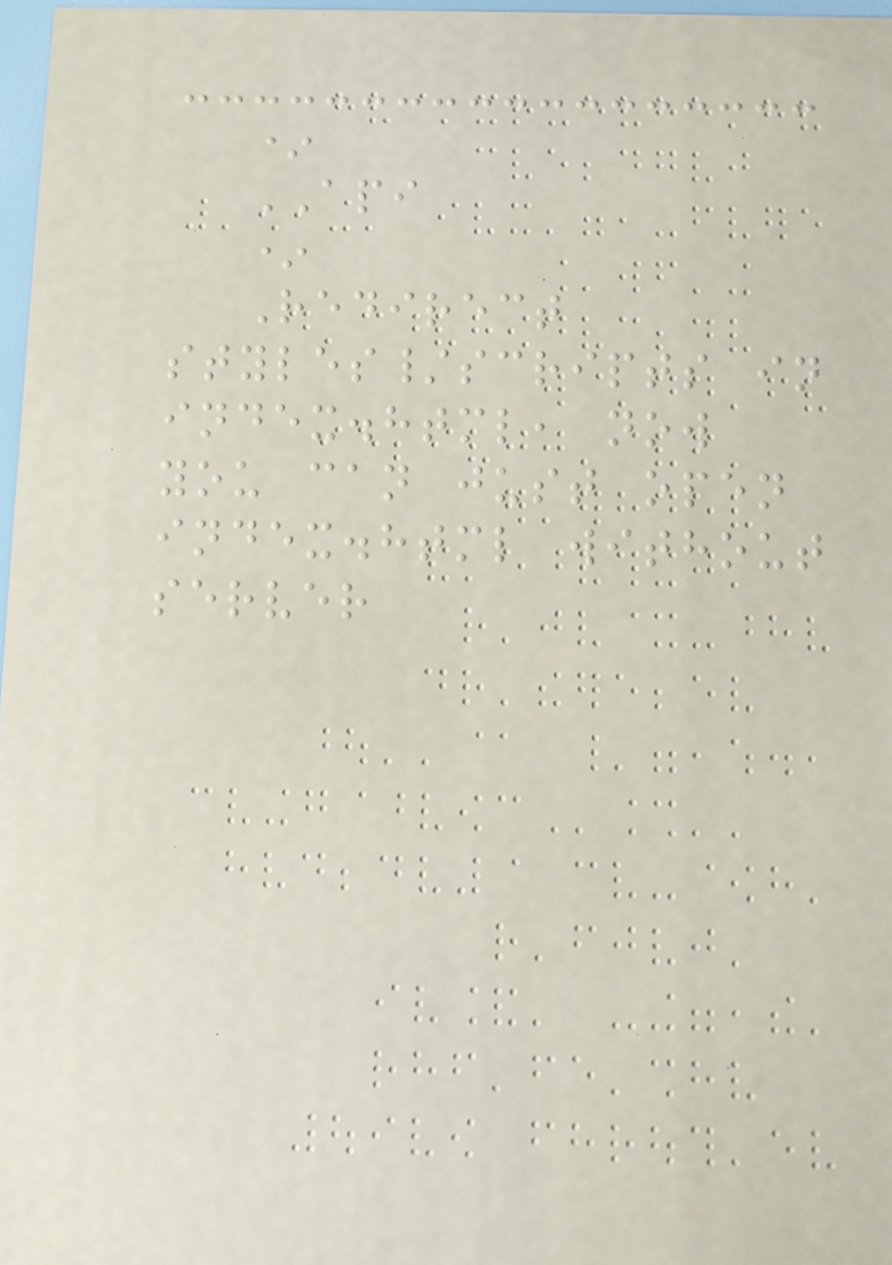*
API
*
Redirect
styles/scripts in
index.html, now
you can just open
index.html without
server
